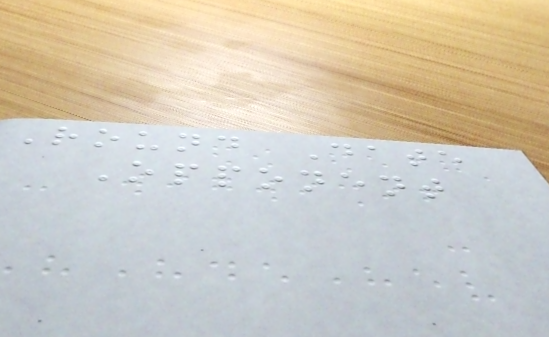Round Date
Opponent
